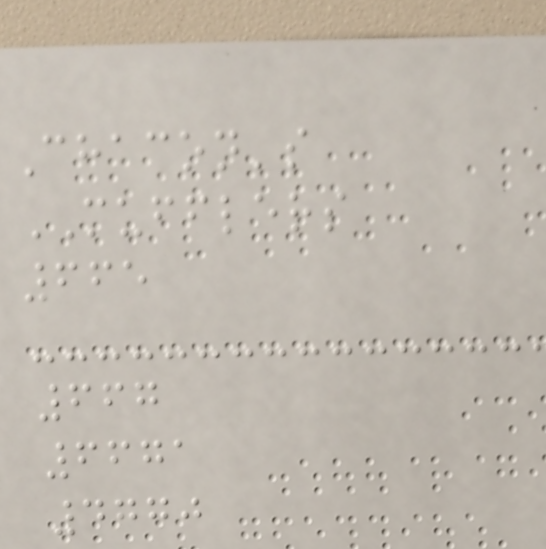Chacon's
MUFFLERS
665
667
6671
4770
